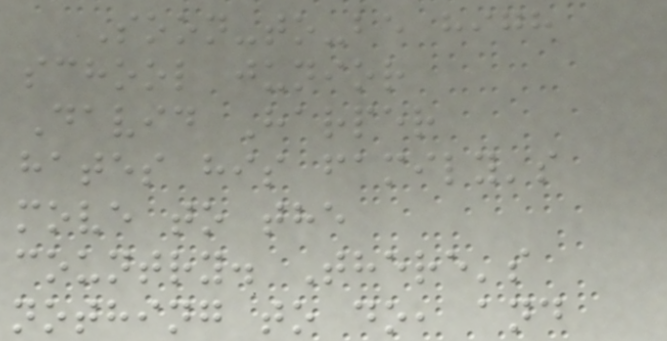Soon-to-be high
school junior
David Harper
hates his family's
move to the
country. There's
nothing to do, and
